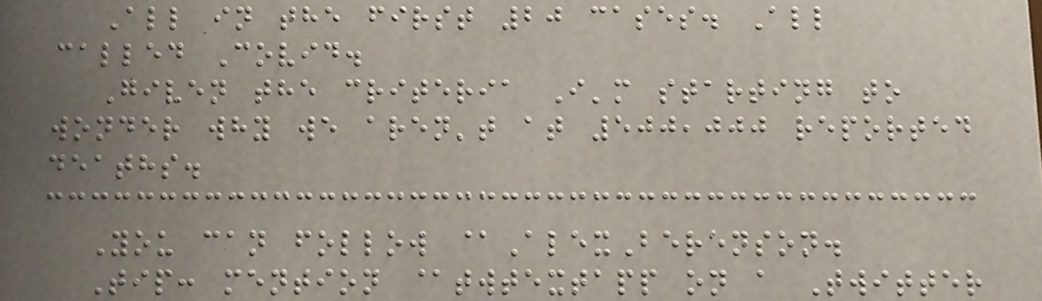All in the first 20 cases. All
called Covid.
Given the criteria I'm starting to
wonder why we aren't at 500,000 reported
deaths.
You can follow @AlexBerenson.
Tip: mention @twtextapp on a Twitter
